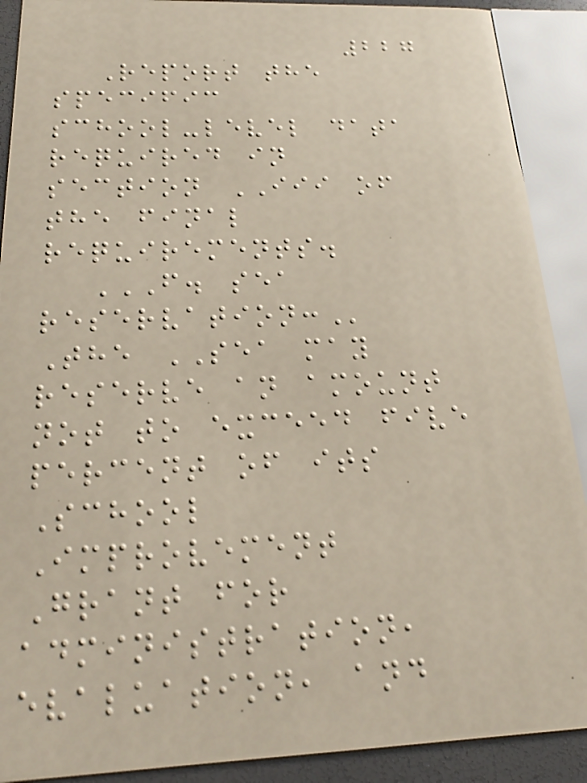227
Report the
specific
school-level data
required in
section III of
the final
requirements.
F. SEA
RESERVATION:
The SEA may
reserve an amount
not to exceed five
percent of its
School
Improvement
Grant for
administration,
evaluation, and
